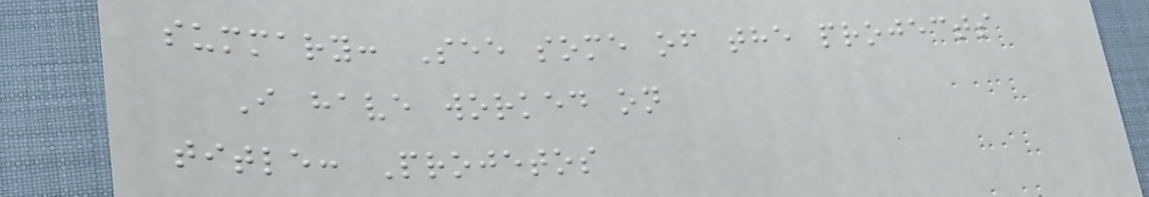summary: See some of the projects
I have worked on
title: Projetos
